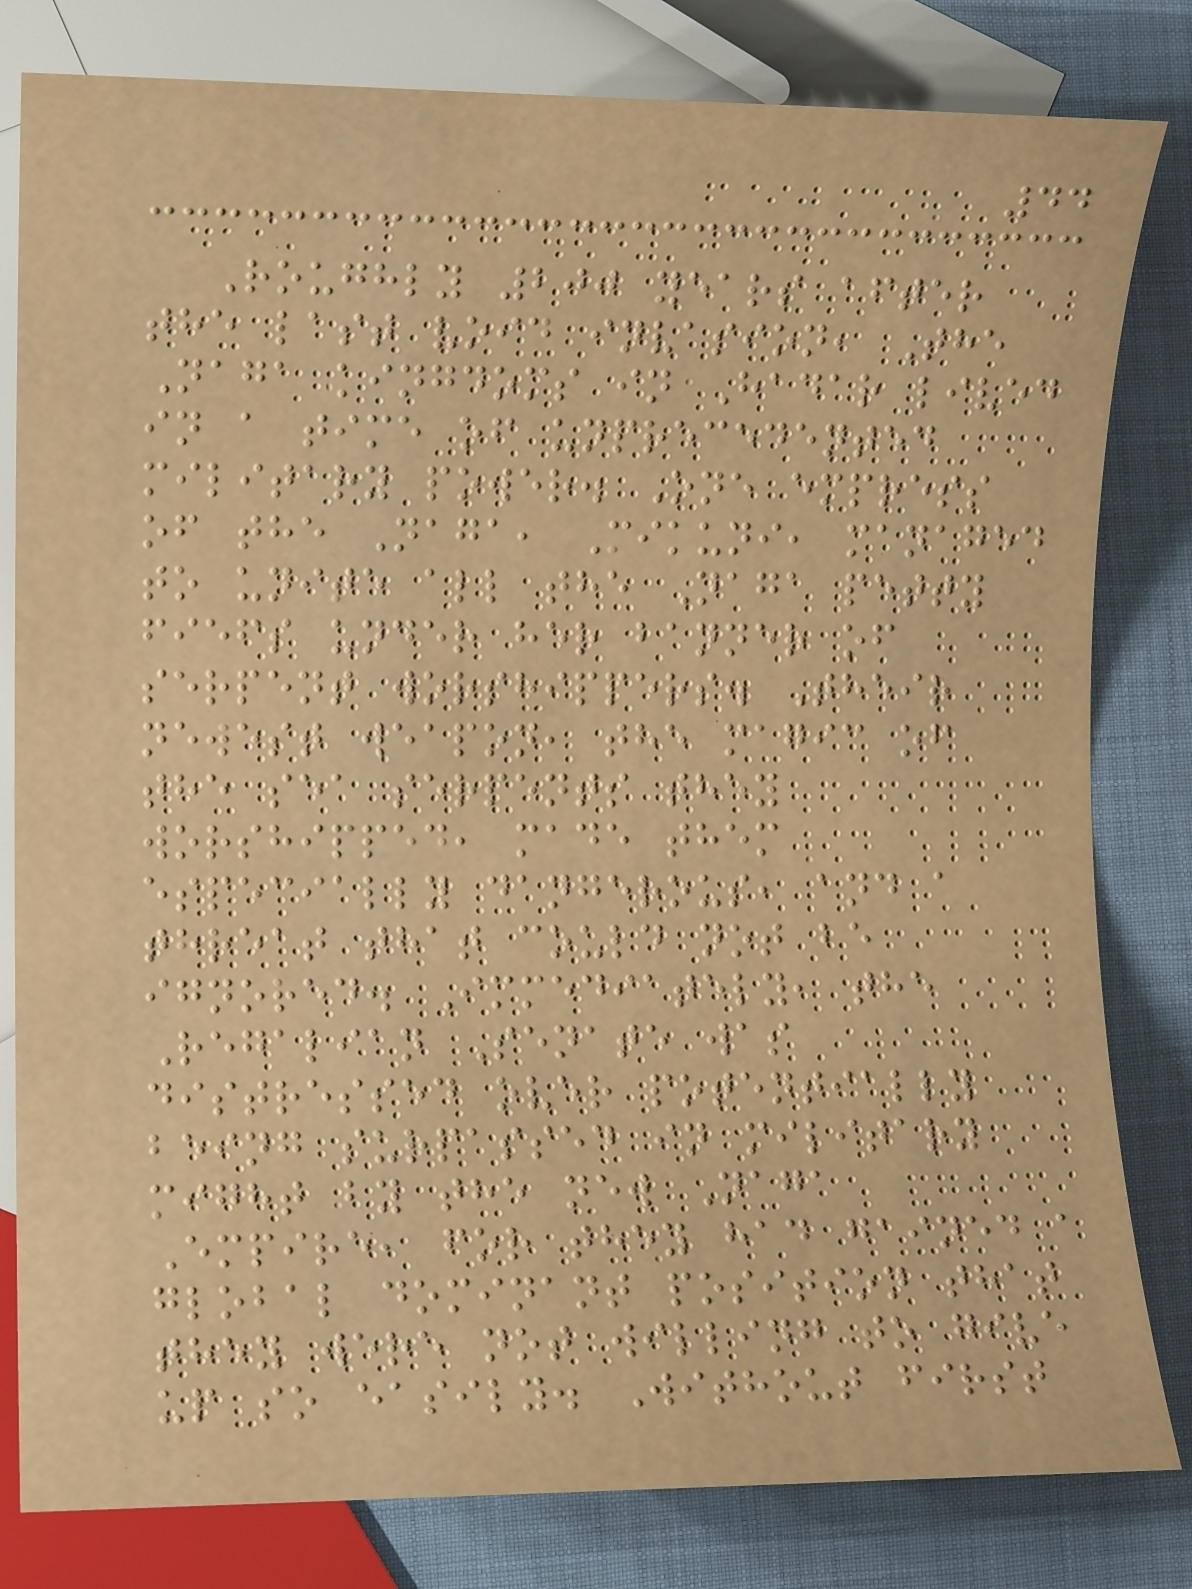44
Roughly 200 years after
the last void invasion, The
Naga kingdoms in Hadar lived
in a time of unprecedented
military power. One empress
of the Naga, Mikuni, managed
to unite all the Naga petty
fiefs under her banner of
serpent worshippers. Their
newest weapon, the magic of
the sea serpents they
worshipped, made them
especially dangerous, and a
threat that could not be
ignored. Immediately, the
Regalian Senate was
distressed over potentially
being surpassed in military
might by the new Naga
Empire, for they had gained a
global dominant position that
they were not willing to give
up so easily. Without first
